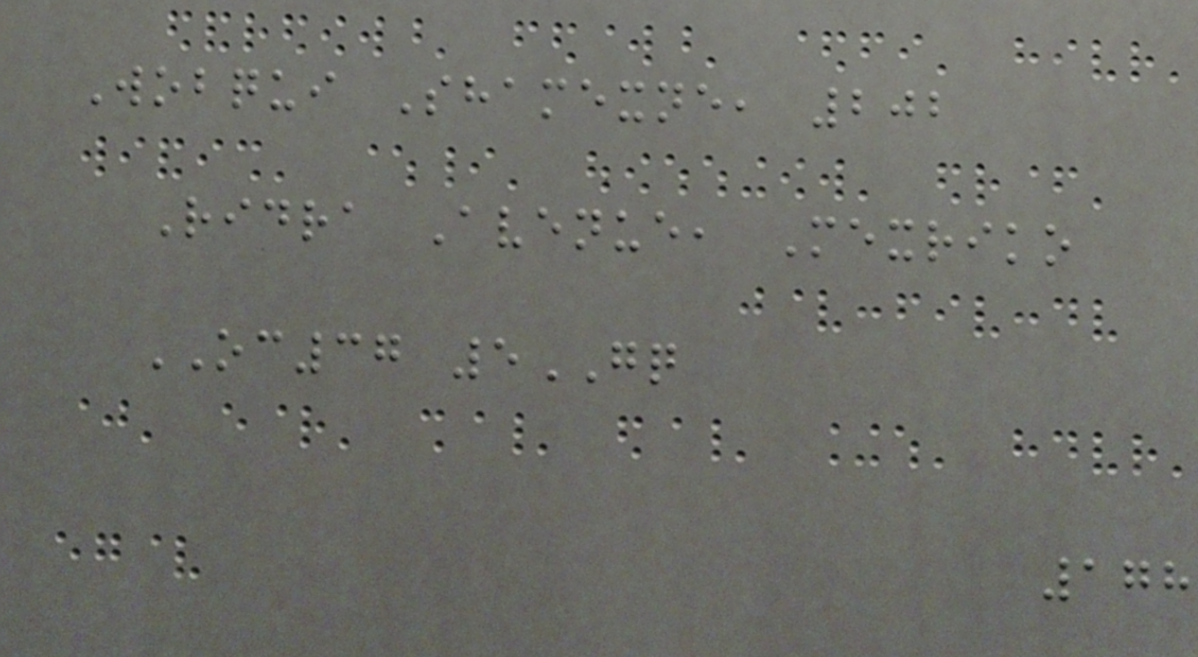Wobqui Shamexne, 202
Ridra Avenue, Mexriko
OC37 5GQ
178
